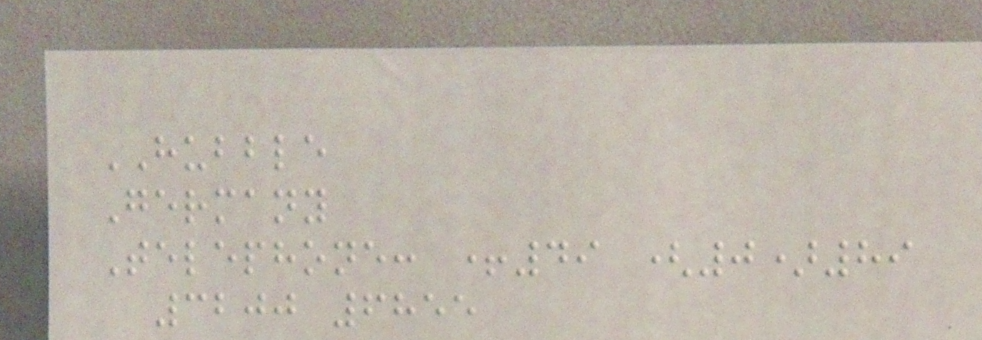HUBBLE
Germany
Telephone: +49 (0)89
3200 6855
